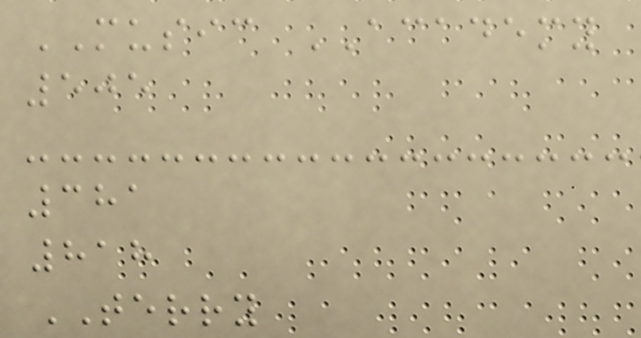MUSIC ACADEMY
505
381
818
TERRY
